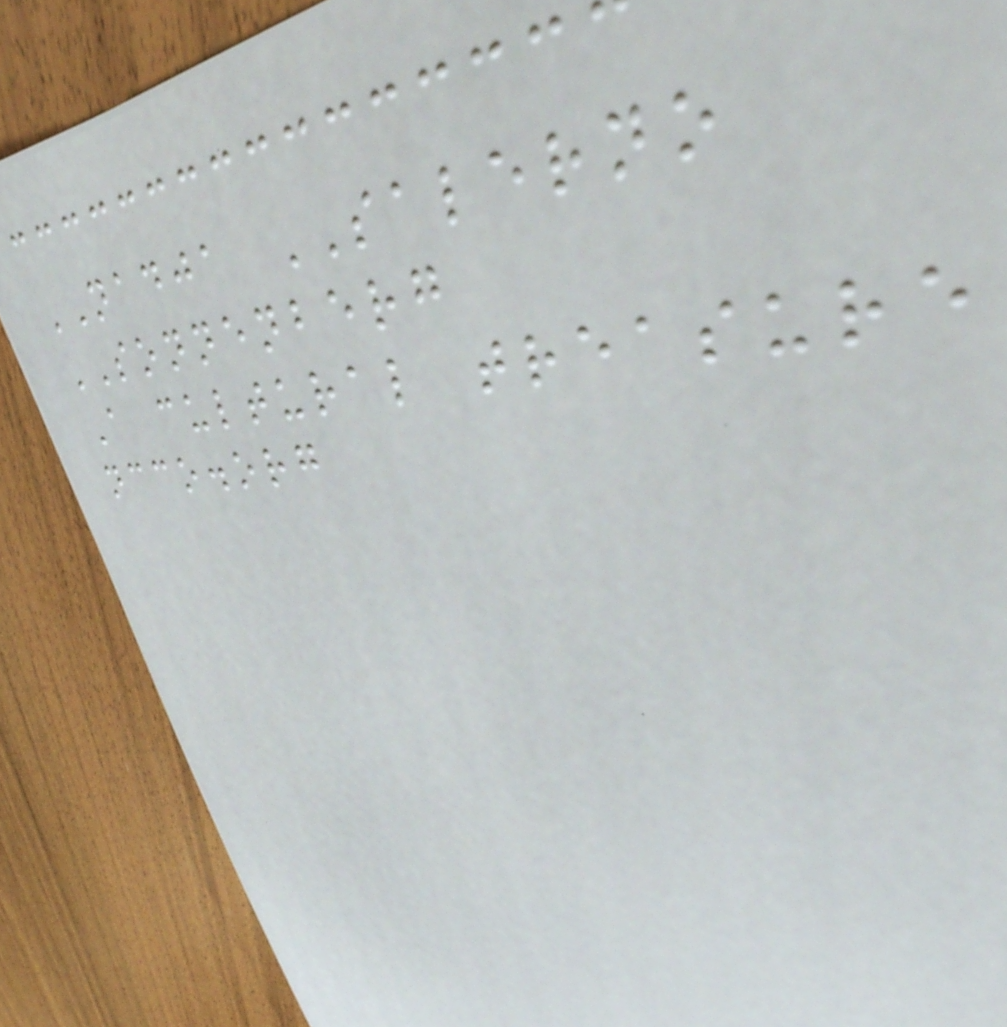NADJA SALERNO
SONNENBERG
A cultural treasure
ncco.org
